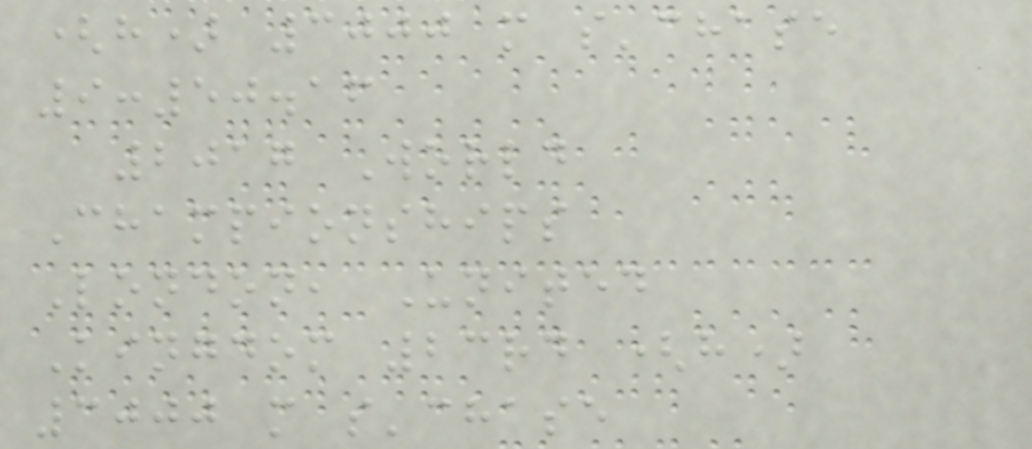(h) 3000 m s'chase
9:50.16
2017 World
Championships
London, United
Kingdom 23rd (h)
3000 m s'chase
